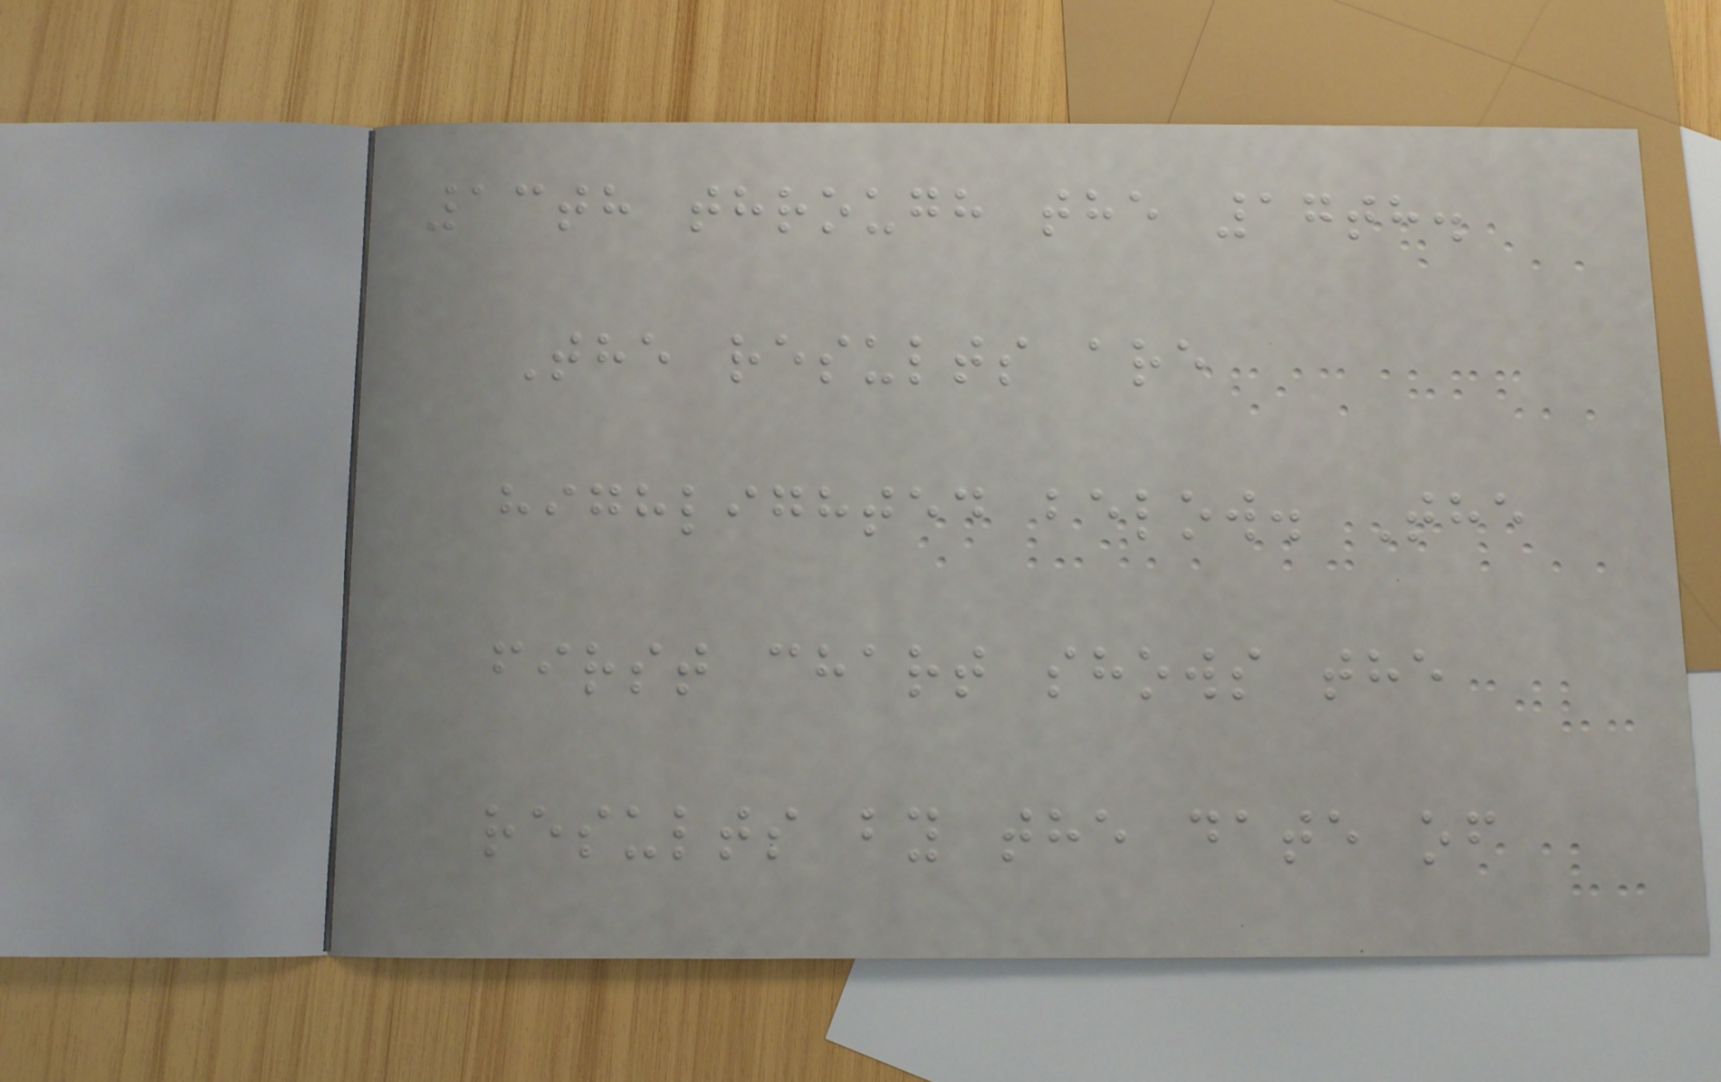13th through the 17th.
The results are
highlighted below. The
first chart shows the
results by the date of
